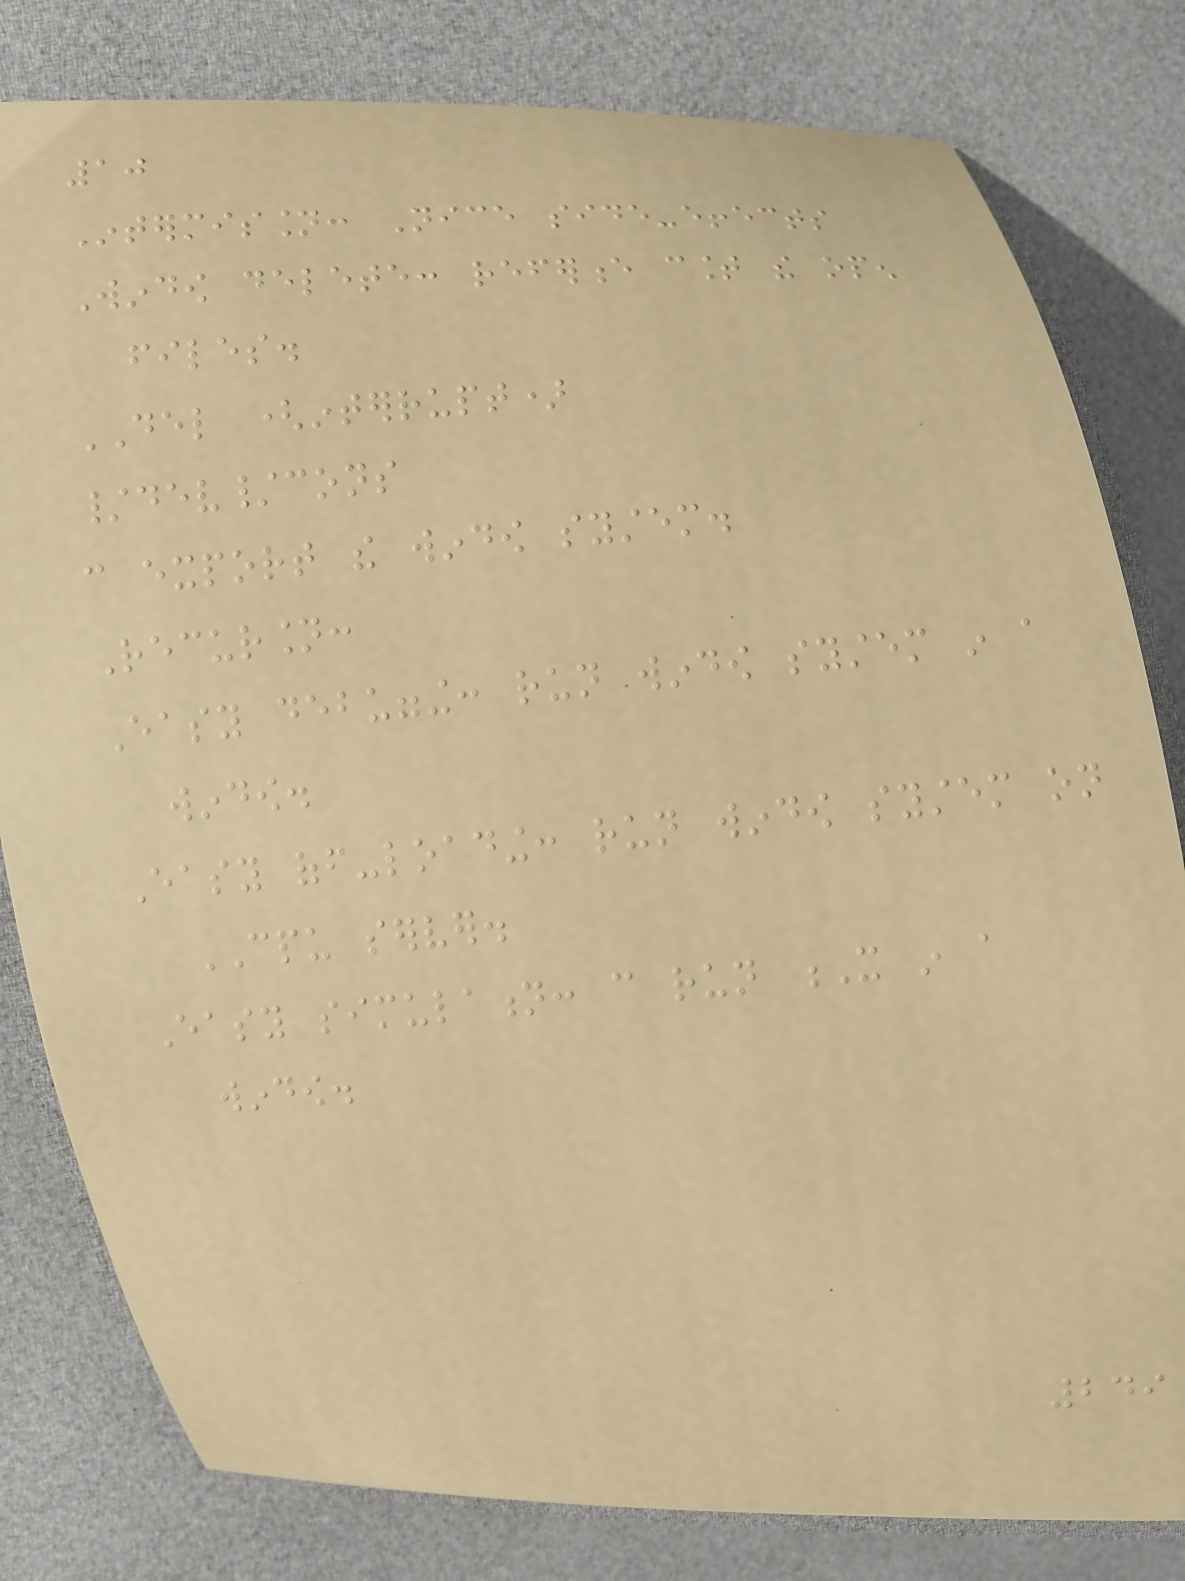10
Intermission: Nice side-effects
Window delete: reference count the open
files.
DEL (interrupt)
/dev/cons
can export the window system.
Recursion:
Easy debugging: run window system in a
window.
Easy off-loading: run window system on
CPU server.
Easy simulation: can run X in a
window.
249
